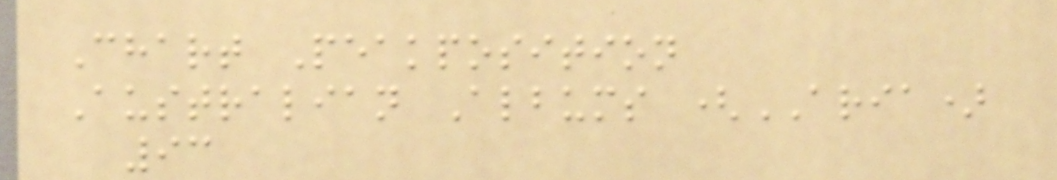Chart Peakposition
Australian Albums (ARIA)
93
